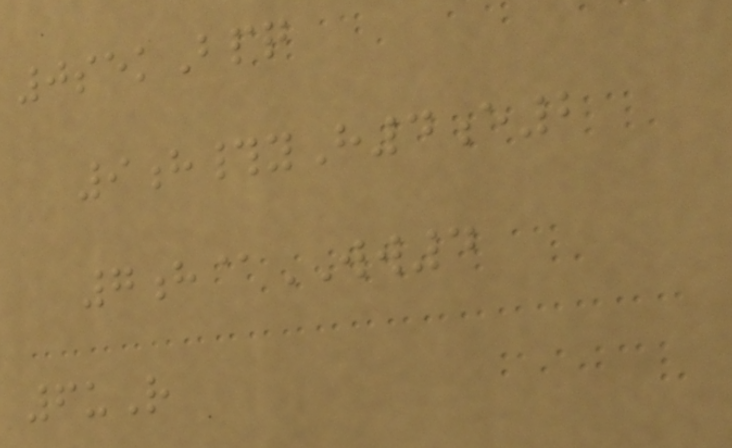0sekBpq
9h#yH4e2
7h@WW4
6uR
